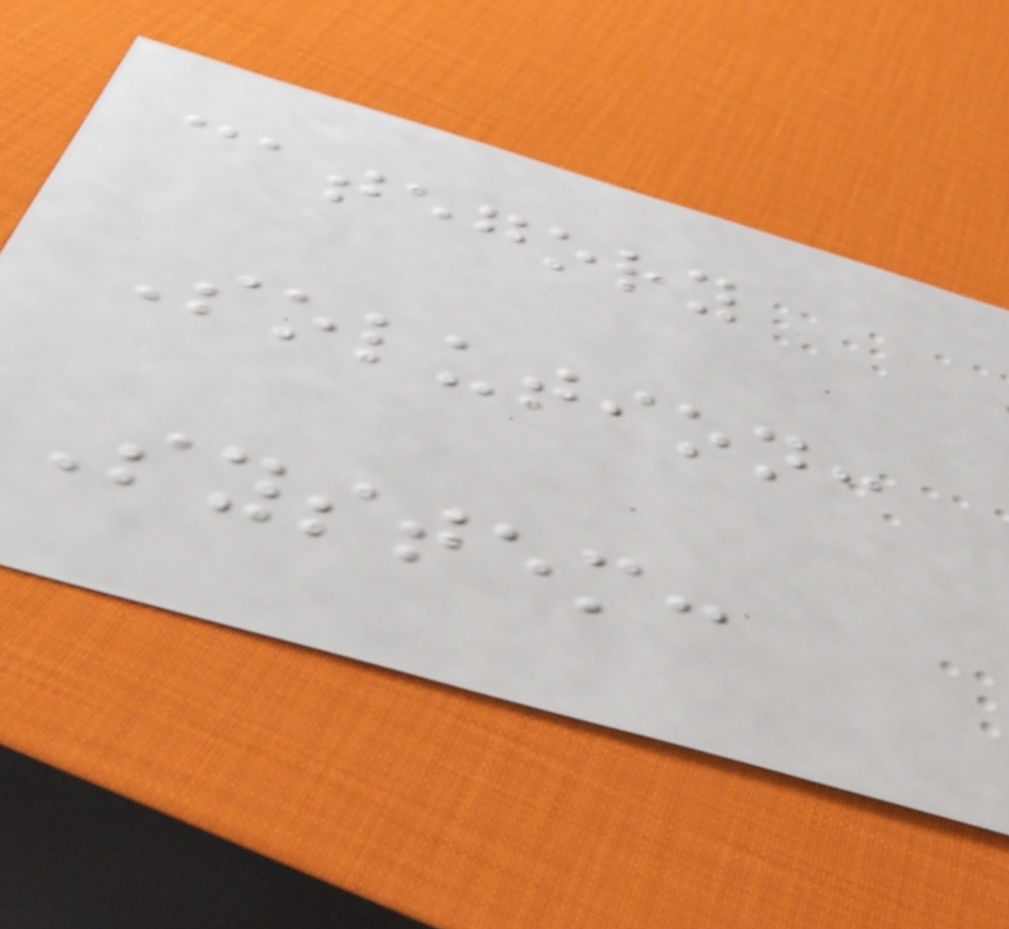category
Solution:
System:
